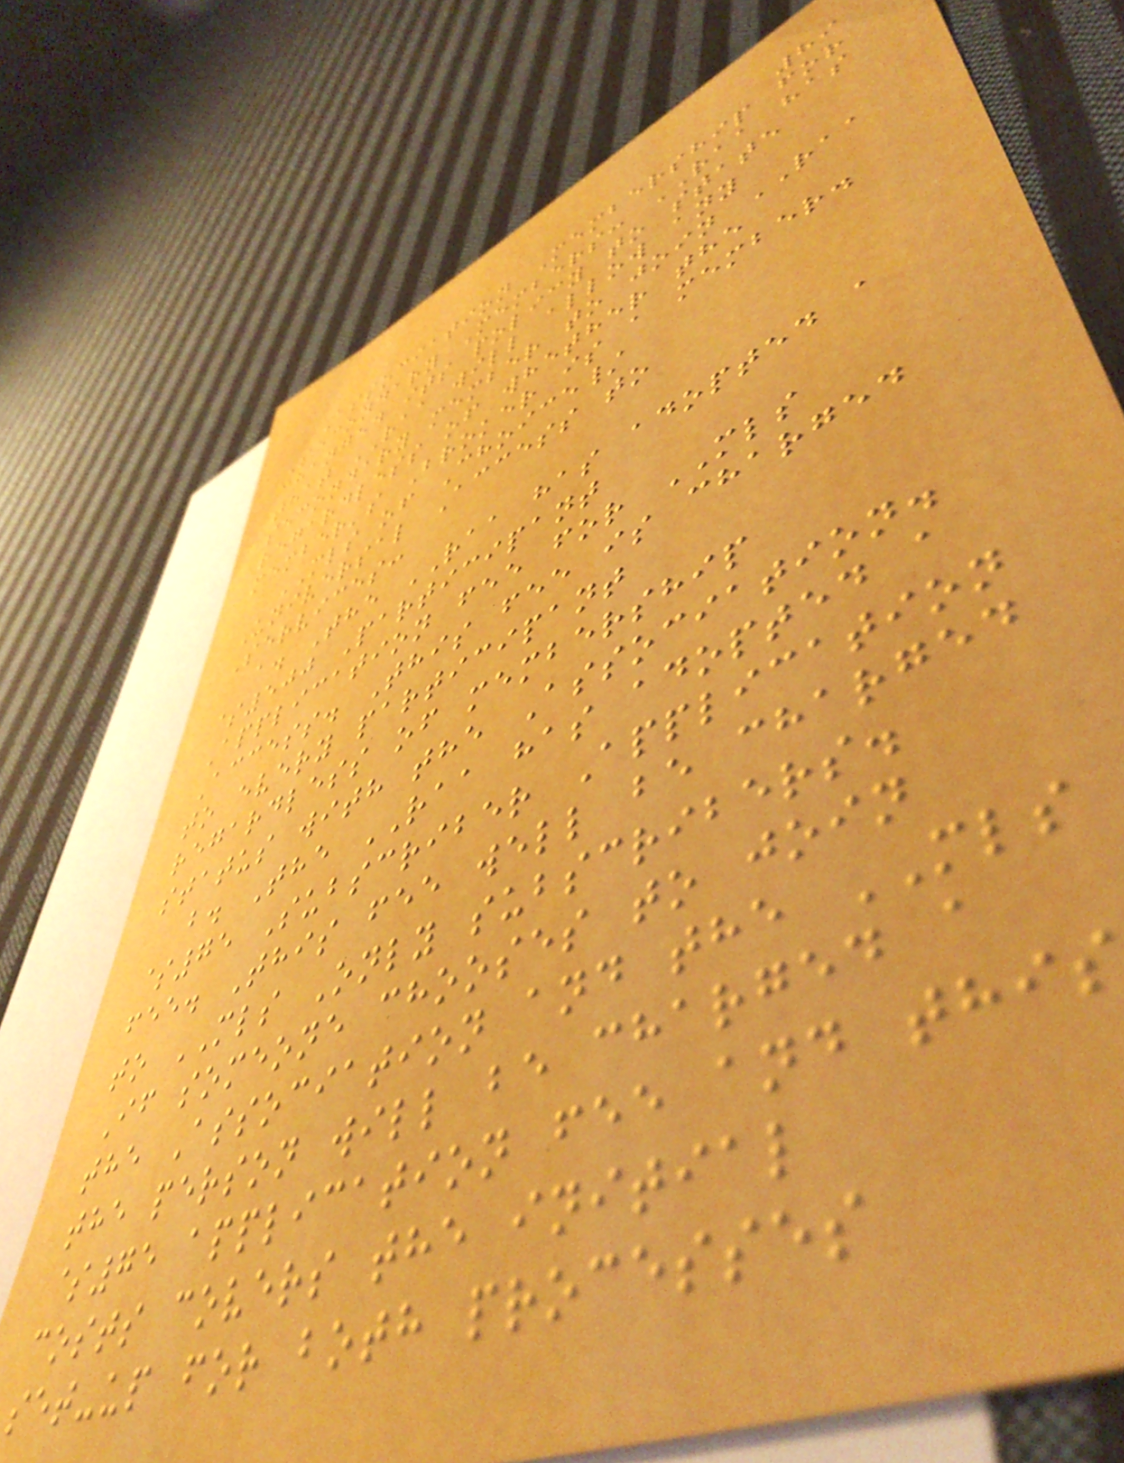89
Association Membership for
Secondary Members: RAA has
changed its policy to state
that RAA will allow any
secondary member to join RAA
regardless of whether the
member's Broker is a member.
MLS of Choice/
Universal Access to
Services:
a. The RAA has adopted a
$500 Participant
Application fee for MLS
Access. This fee is charged
to every participant
regardless of membership
status with the Association.
b. The RAA has adopted a
$75 Subscriber Application
fee. This fee well be charged
to MLS Only subscribers.
If someone chooses to join
the Association and the MLS
the person will be charged a
$75 application fee and this
costs covers the initial
set-up for both processes
